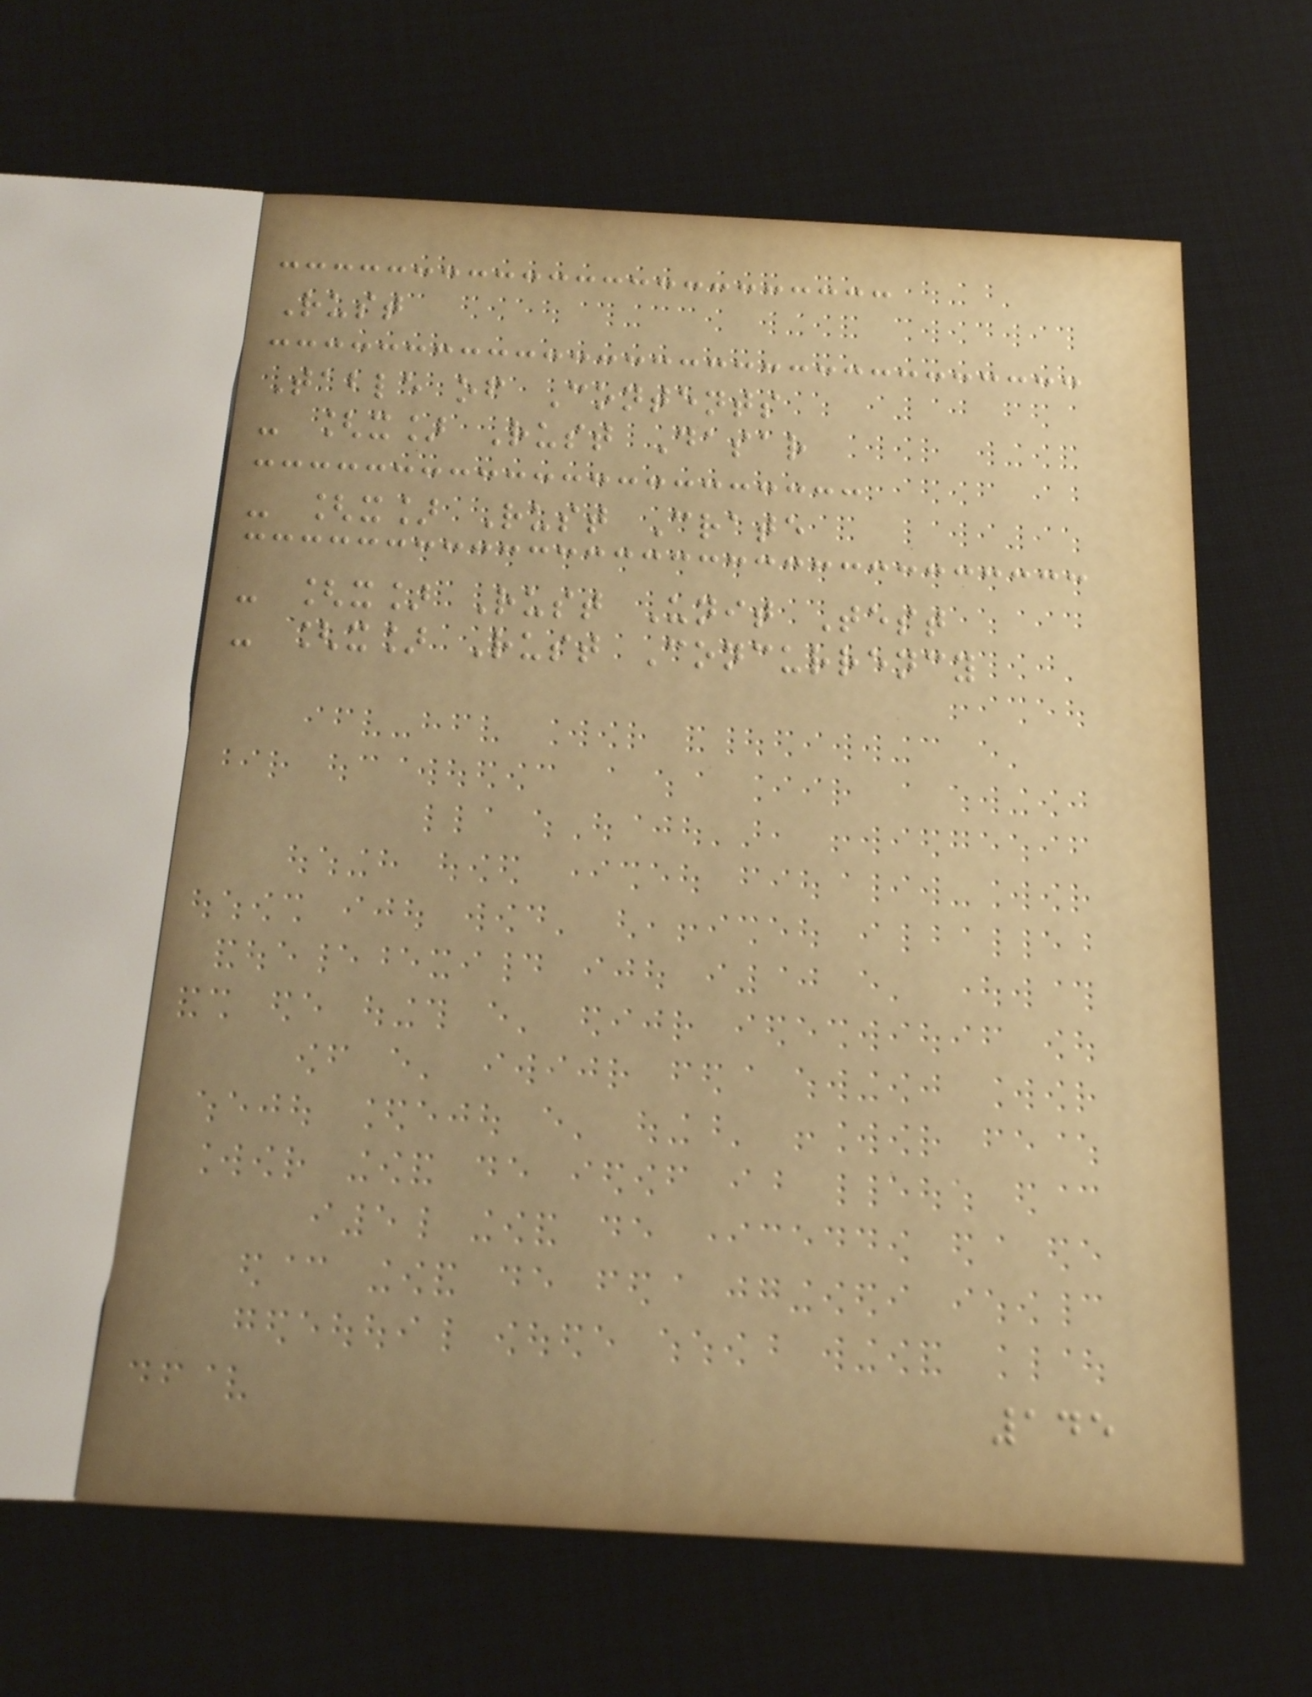Rust
Table of Contents
- [x] Rust Dasar
- [x] Rust Crate
- [x] Rust Unit Test
- [x] Rust Concurrency
145
